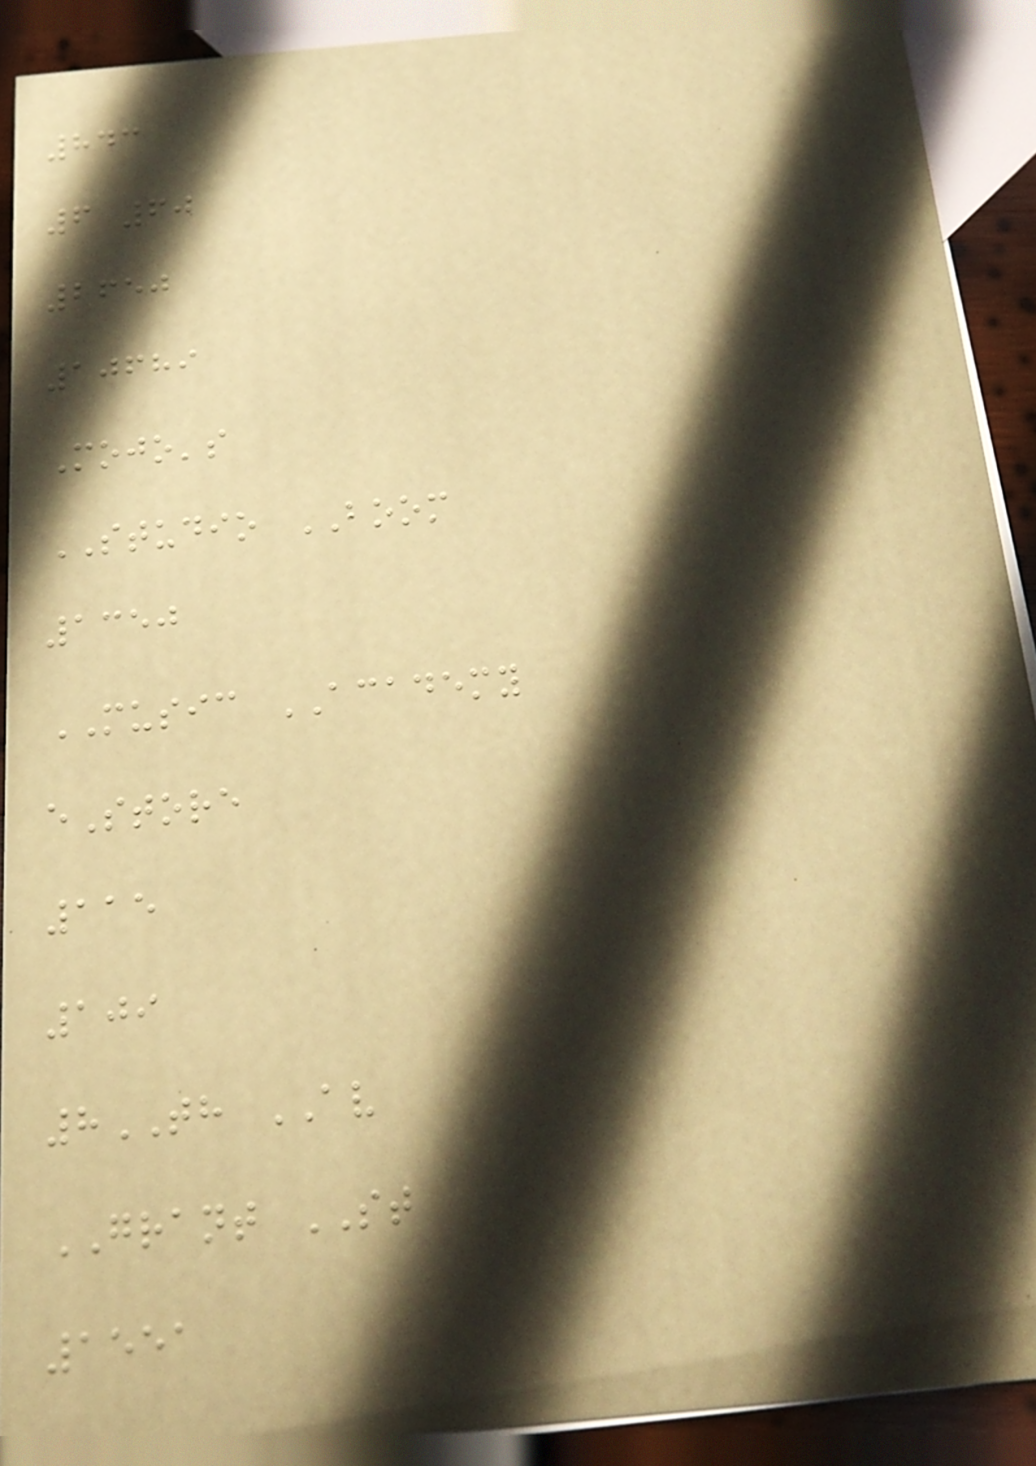843
6 60
2650
10689
Mojo's
STUDIO BOOM
1350
MUSIC ACADEMY
eStore
115
109
8TH AV
GRANT ST
1551
